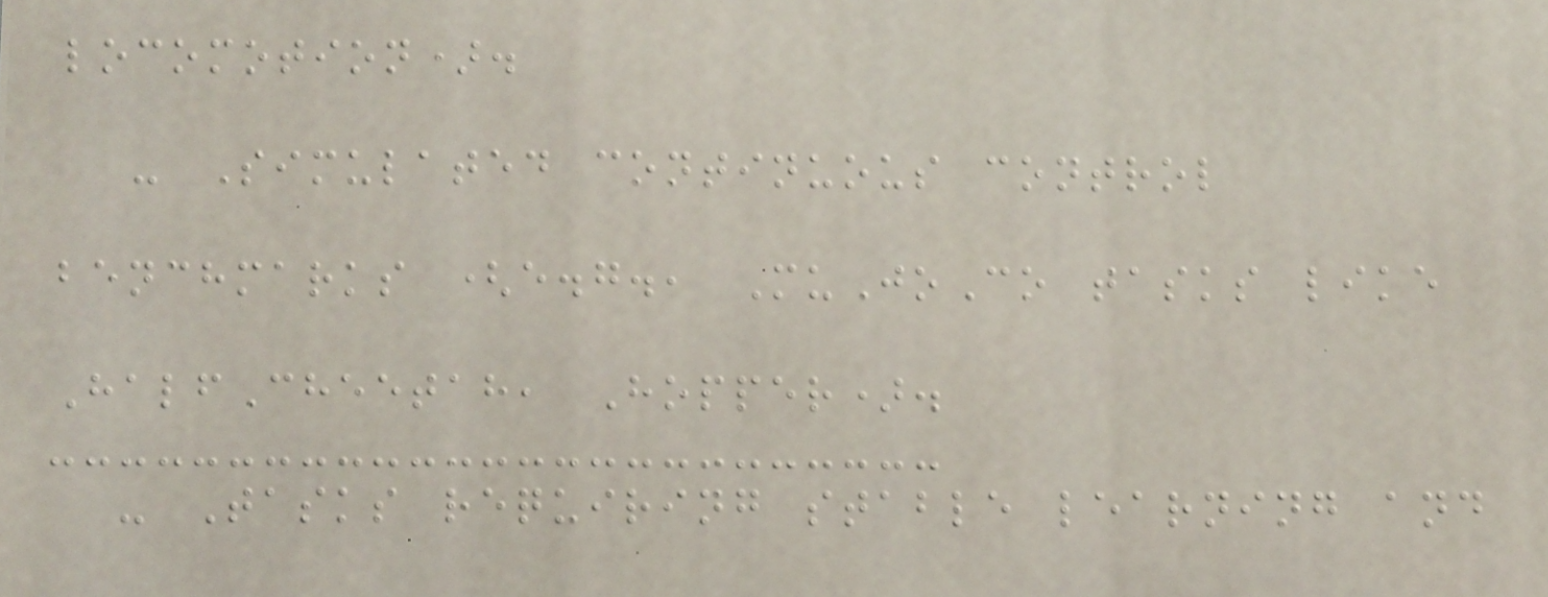locomotion).
- Simulated continuous control
benchmarks (e.g., MuJoCo tasks like
HalfCheetah, Hopper).
- Tasks requiring stable learning and
